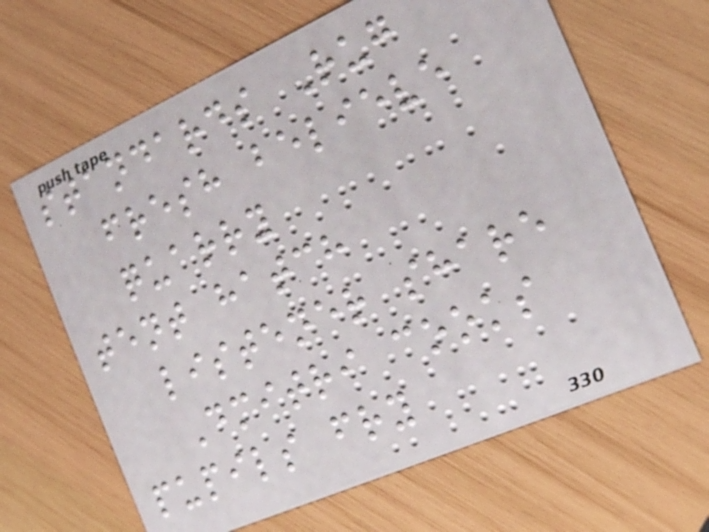standards Rug
fresh believe
quarry
tent hatch
listener share
Dmitri cooks
pupils fry
